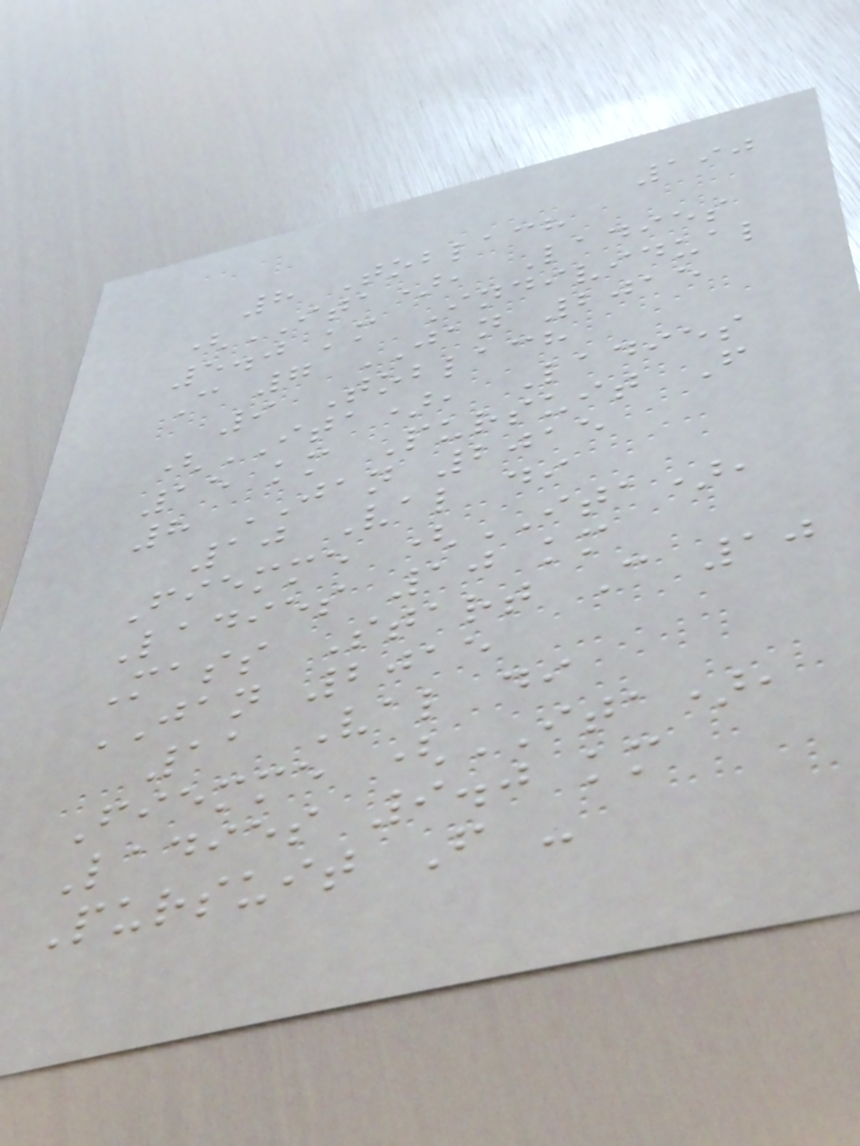190
8 Toblach
(ITA), Ladies
5.0 km Individual
C 7 JAN 2015
9 Toblach
(ITA), Ladies
15 km Pursuit F
8 JAN 2015
10 Val di
Fiemme (ITA),
Ladies 10 km
Mass Start C 10
JAN 2015
11 Val di
Fiemme (ITA),
Ladies 9.0 km
Pursuit F -
